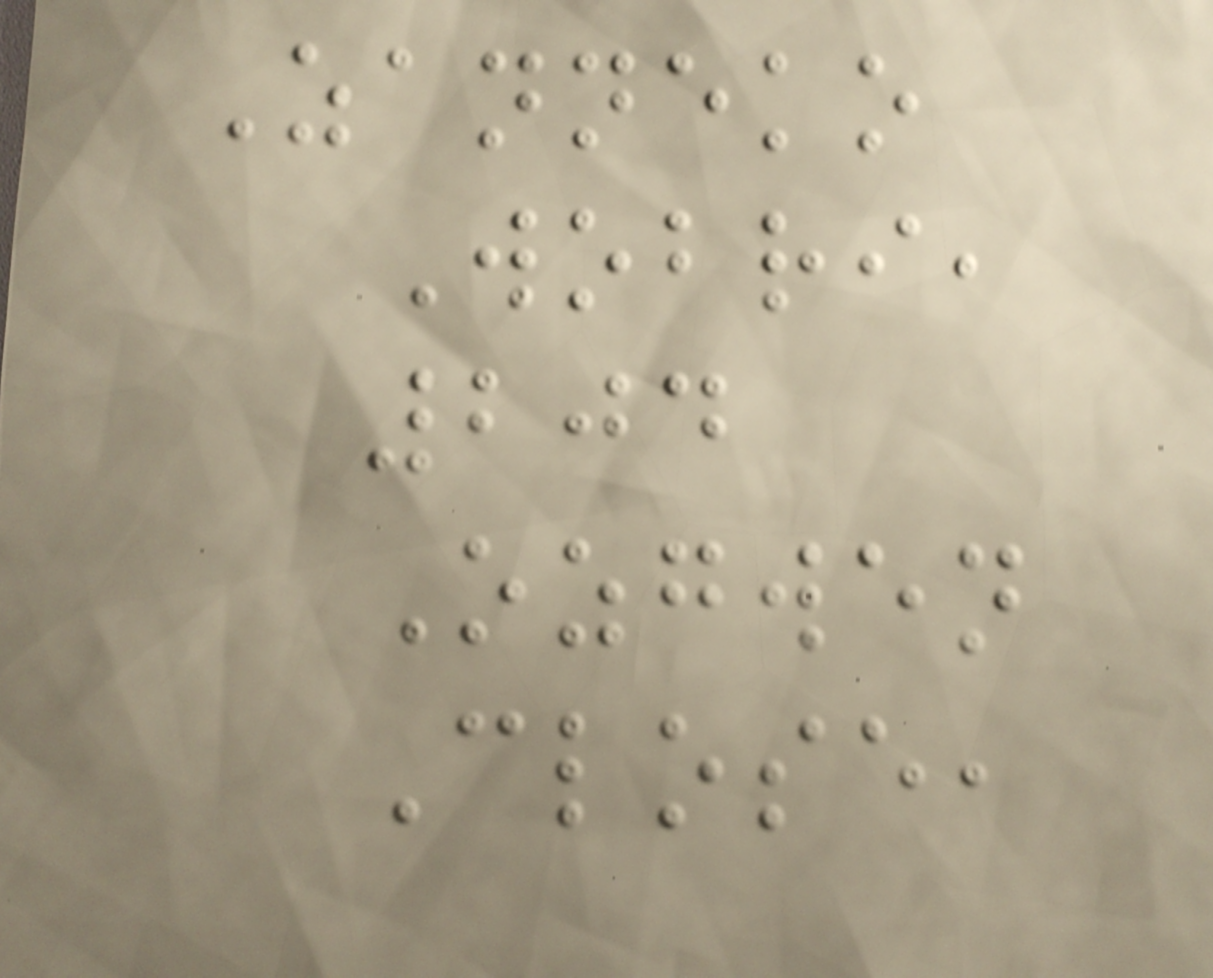Zanneko
Wobri,
204
Ozgwen
Close,
